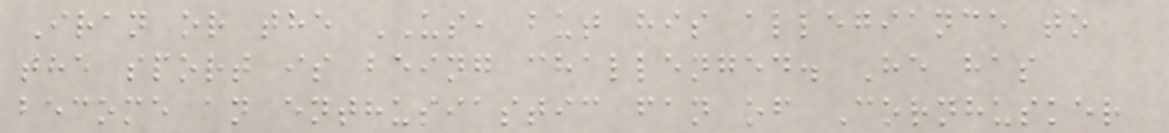Iran or the US, but his allegiance to
the sport is being challenged. He has
become an enthusiastic fan of Cornhusker
